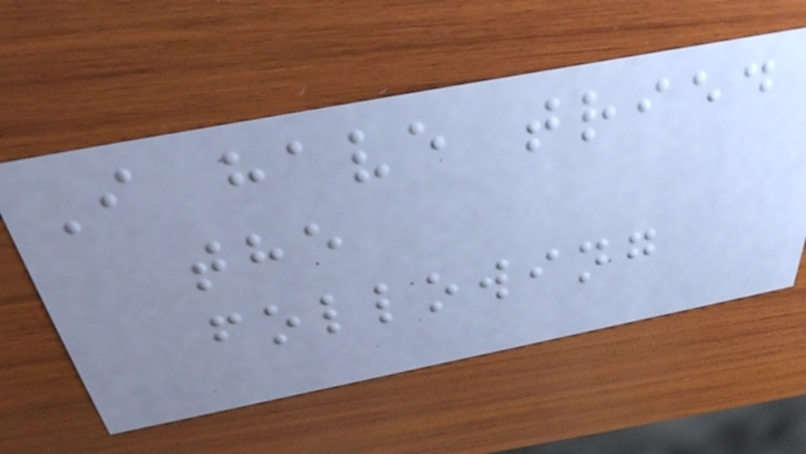I have tried
the
following
